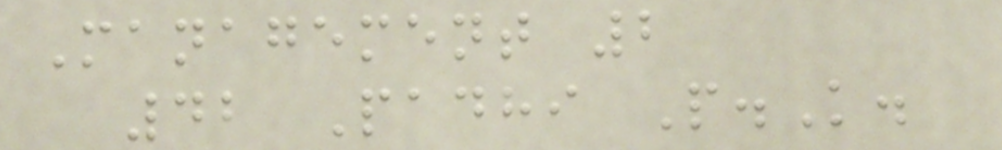Management 2
42 Padhi P.K.
